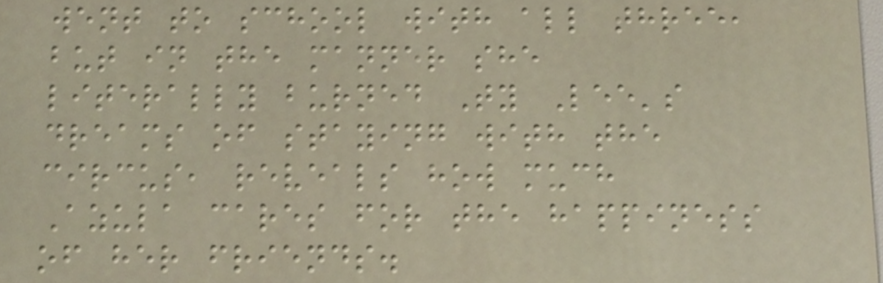went to school with all three,
but in the manner she
literally burned Ty Lee's
dreams of staying with the
circus, reveals how much
Azula cares for the happiness
of her friends.
